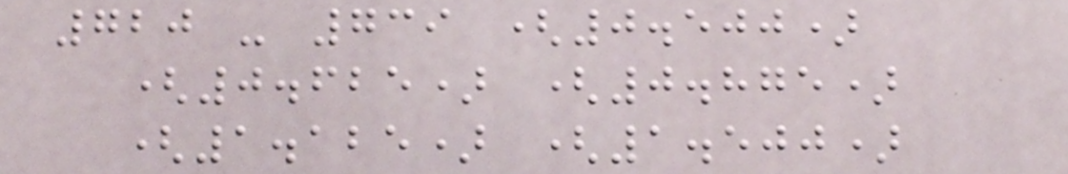720 - 739 (0.500)
(0.625) (0.875)
(1.125) (1.500)
